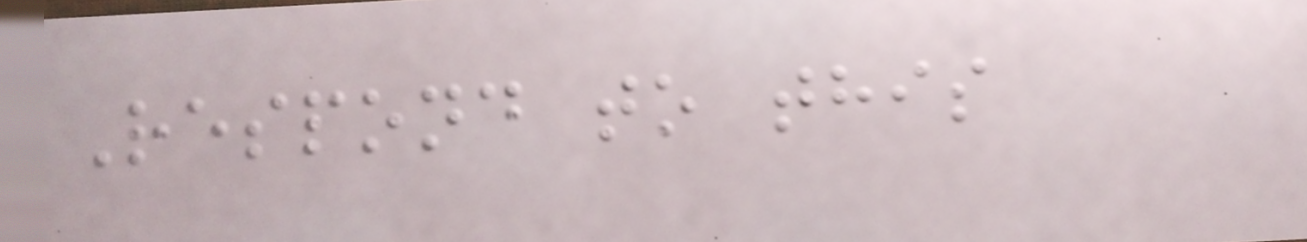Respond to this
